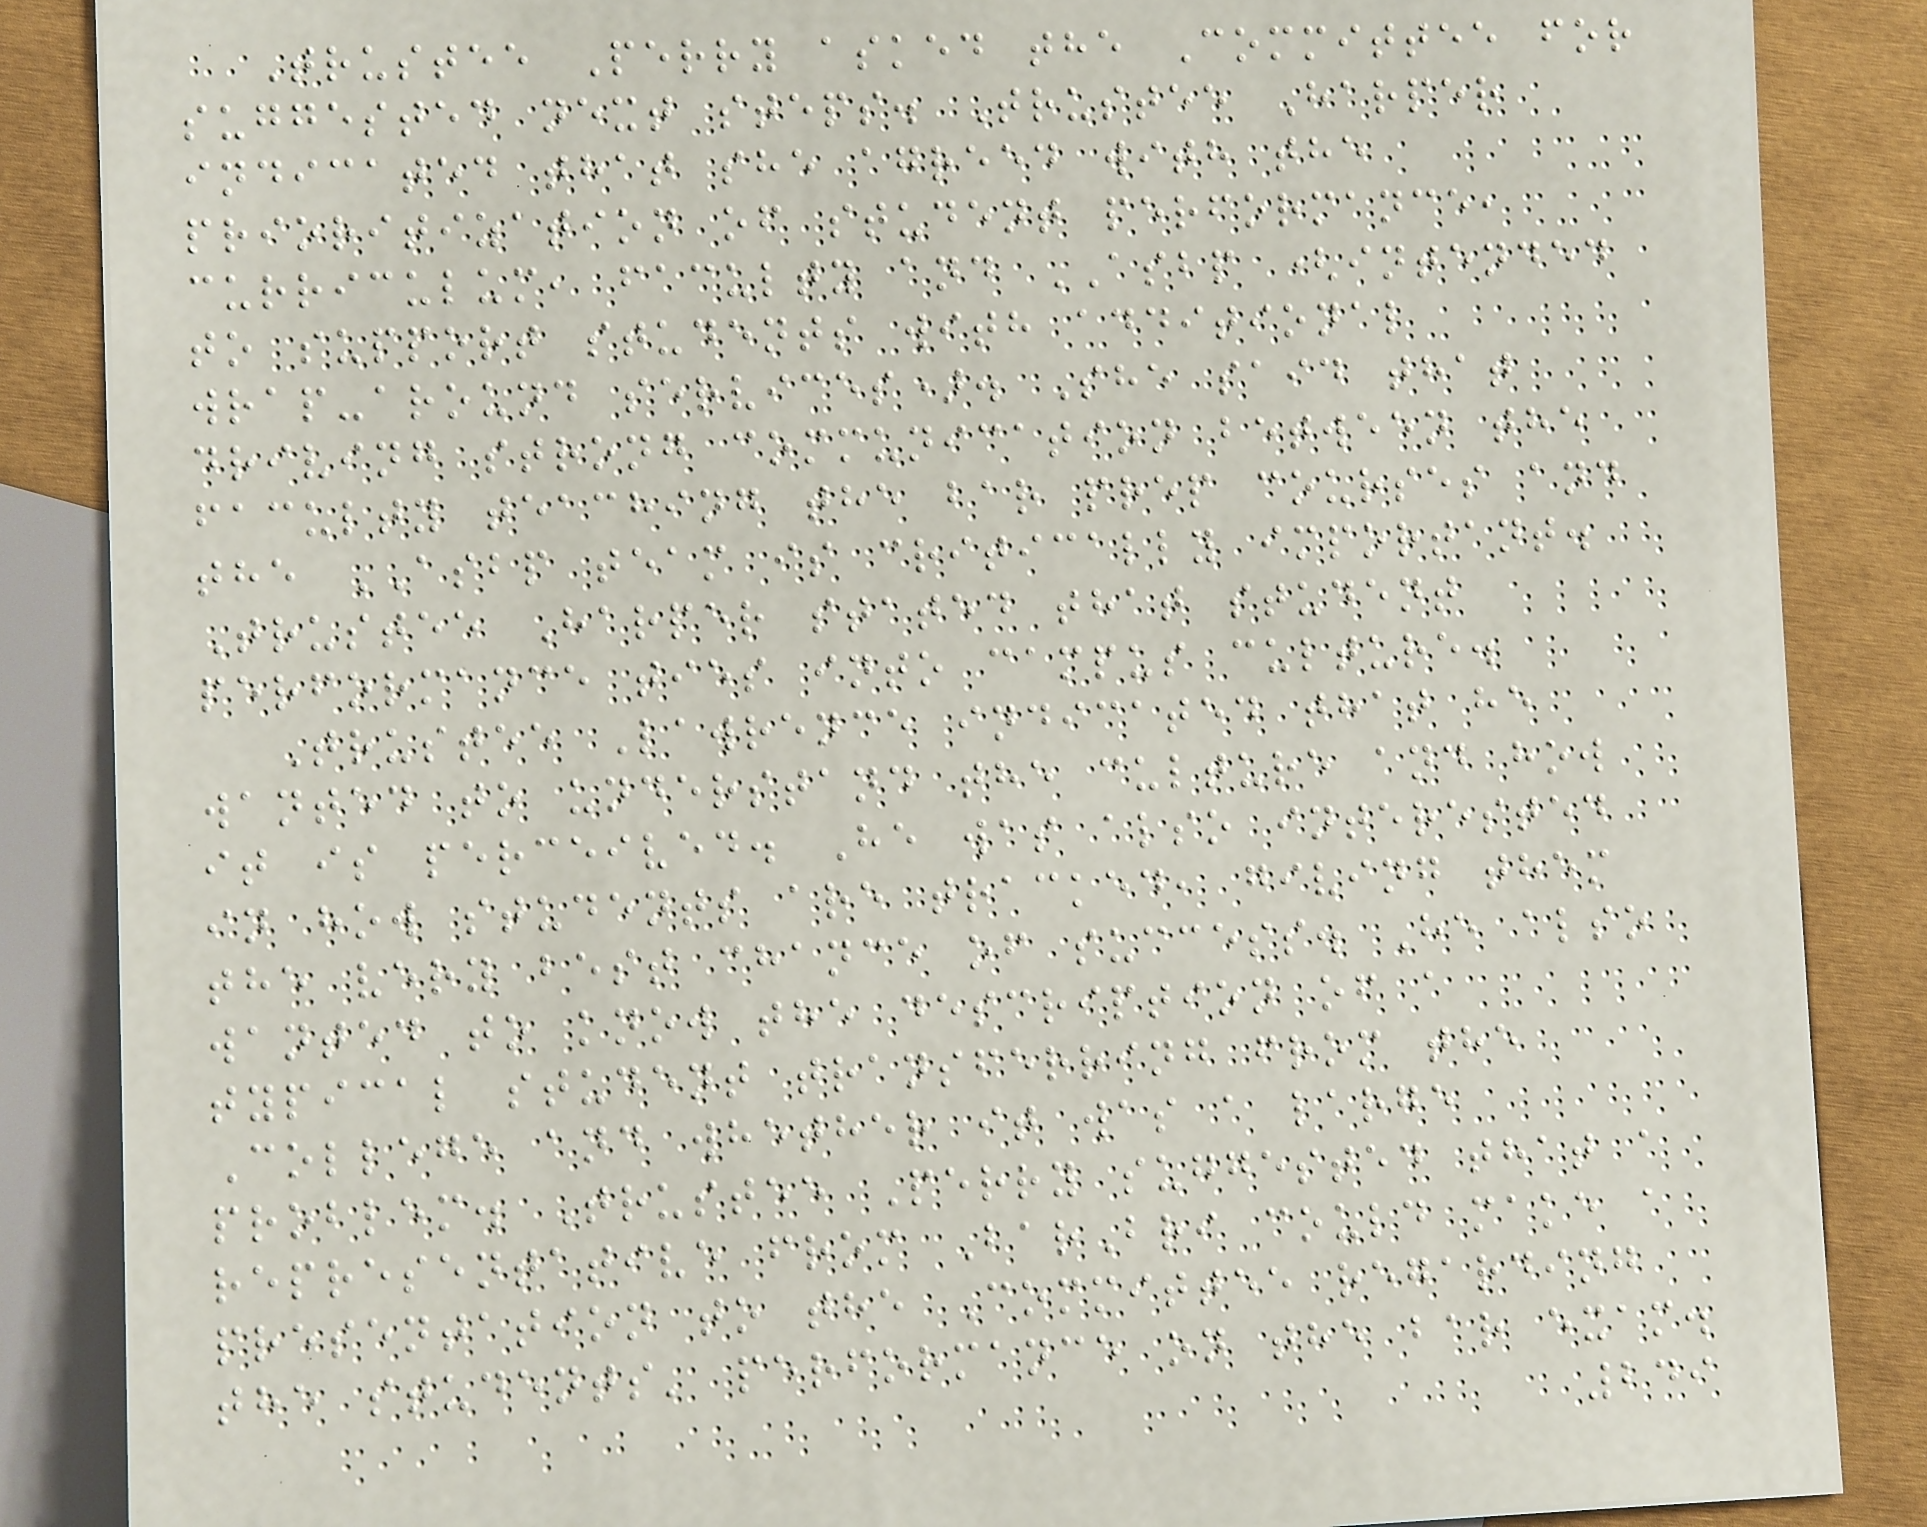Trustee Perry asked the Committee for
suggested next steps. Trustee Harper
indicated that she agreed with the
prioritization of student performance,
curriculum, faculty and ASBP (intended
to support students with additional
wrap-around services). She said that
driving strong communication between the
faculty teaching the bar prep courses and
the ASBP team is critically important.
Trustee Harper stated that student
performance ties into campus culture.
Trustee Lawrence indicated that he
wanted to understand the culture and how
it is perceived. He was also interested
in how students are tracked, giving them
the very best chance of success. He also
wanted to know the description of a
typical student transferring from the
College and whether it was a large
problem. Trustee Perry suggested that a
representative from BarBri could make a
presentation to the Committee regarding
the students' performance on the bar exam.
249
